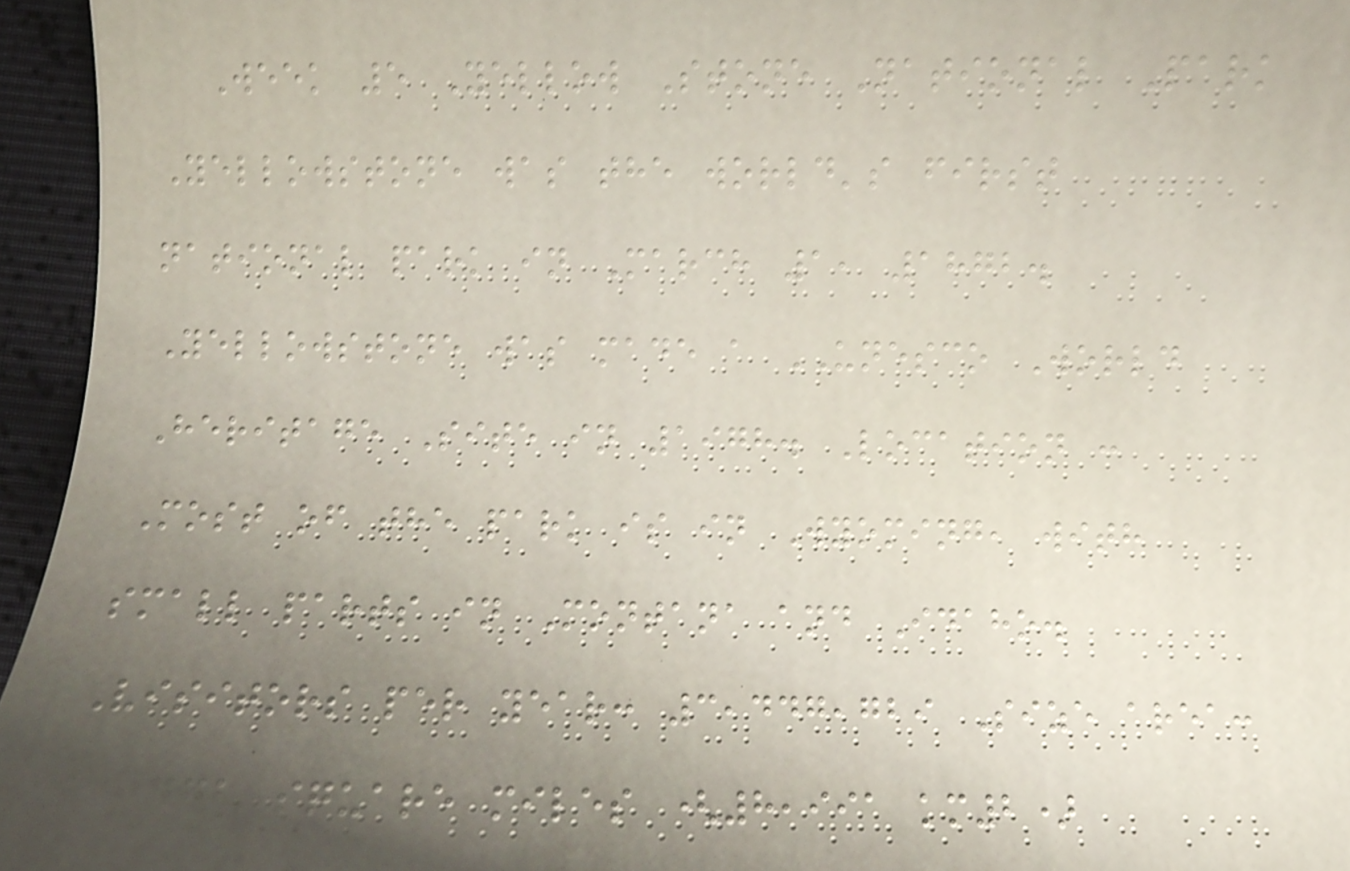Week 5 Yellow Stone National Park
Yellowstone was the world's first
national park in March 1, 1872.
Yellowstone was made a UNESCO World
Heritage Site in 1978. Location :
Most of the park is in Wyoming, with
small parts in Montana and Idaho.
Visitors per year: 3,447,729 Size area:
3,472 square miles (8,991 km2)
